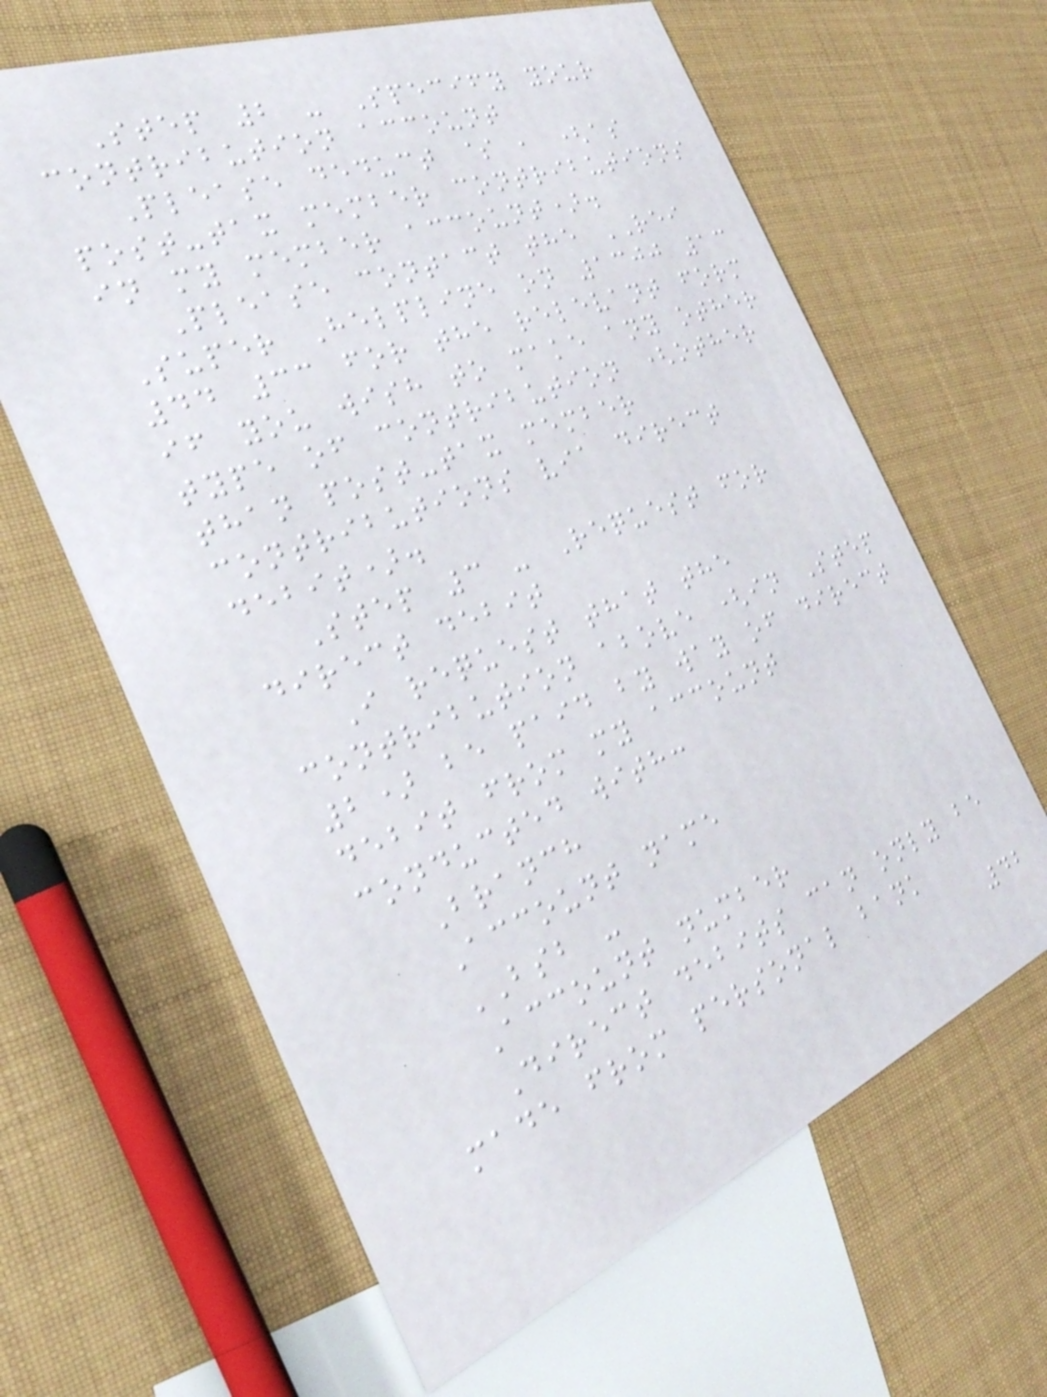Step 2 - Specify your
contribution account
Please deduct $ , (as
post-tax member contributions
in my member account).
Please contact the REI
Super Helpline on 1300 13
44 33 for the relevant form
if you wish to make any other
type of contribution (other
than post-tax member
contributions via direct
debit).
Step 3 - Request for
direct debit
I request that the
contribution above (in Step
2) be paid by way of direct
debit from my account
conducted with:
Branch
Account name
BSB -
Account number
Direct debits can only be
made from personal bank
42
